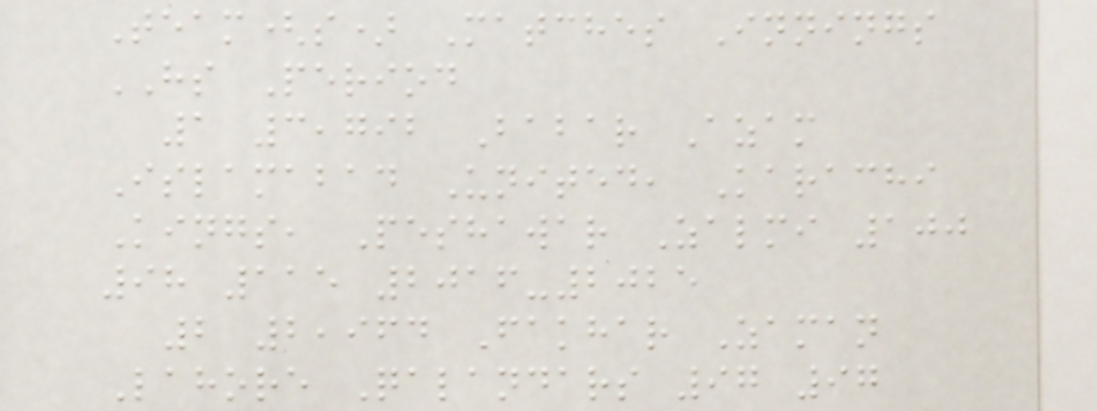Team(s) Matches Innings
HS Period
1 3,792 Babar Azam
Islamabad United, Karachi
Kings, Peshawar Zalmi 100
98 115 2016-2025
2 2,964 Fakhar Zaman
Lahore Qalandars 97 97
